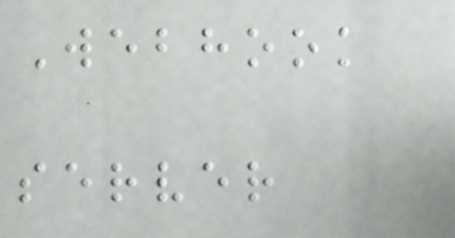Webhook
server
